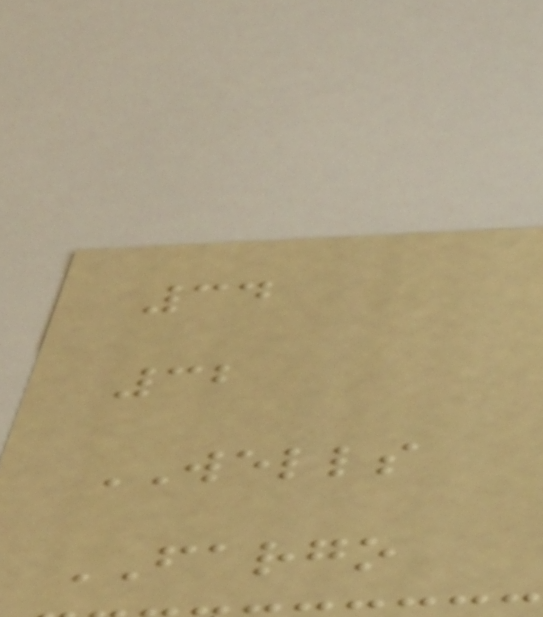34
32
WELLS
FARGO
